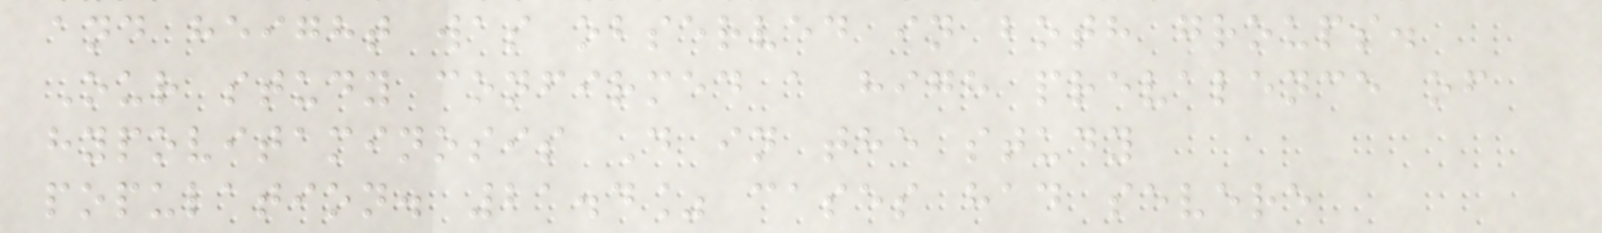and height was observed in both groups.
Our study confirmed a high prevalence of
hypovitaminosis D in the study
population. 21.4% cases had severe
